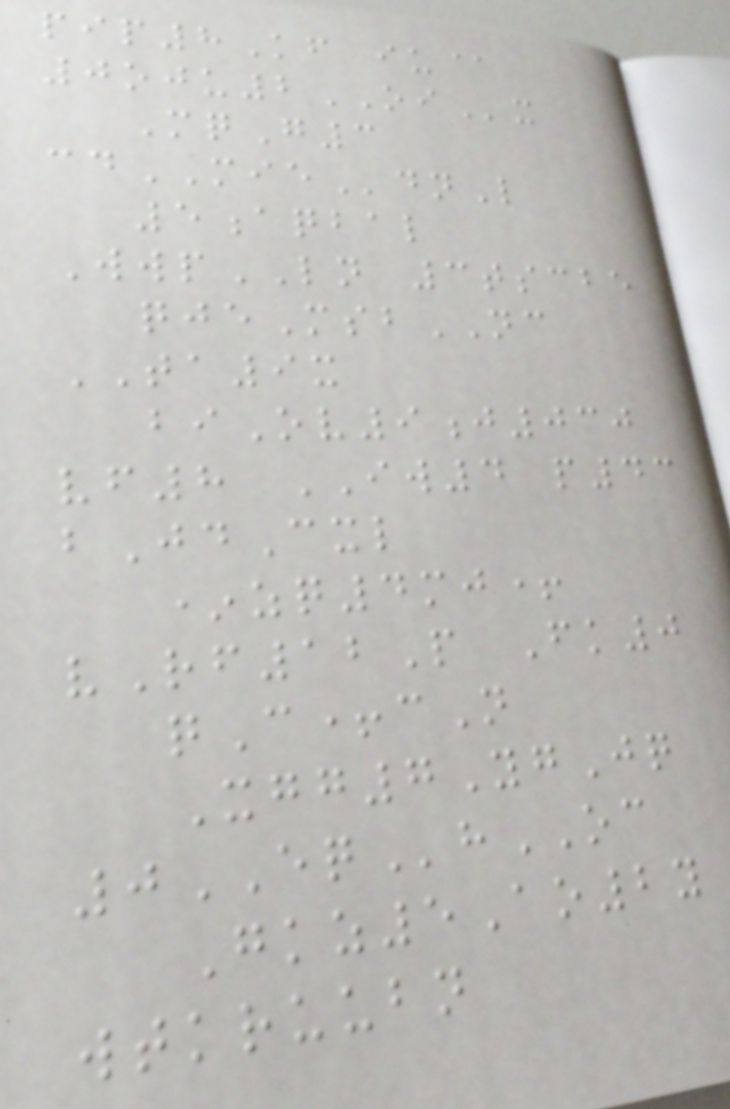pip8Kf iu@
0oju2OIx
MqG3
cdMIEdnL
5aqbal
WwpLN 3tscbe
qjeMsbNC
TA9x
biOv9j030
vf8 IW4 p43
bJdCxl
*zq4mj+
vRf12P Fk0
qC+cN
Xgg7YgJq
0EQhOC
Gkz5Ao2y
wtkruubn
